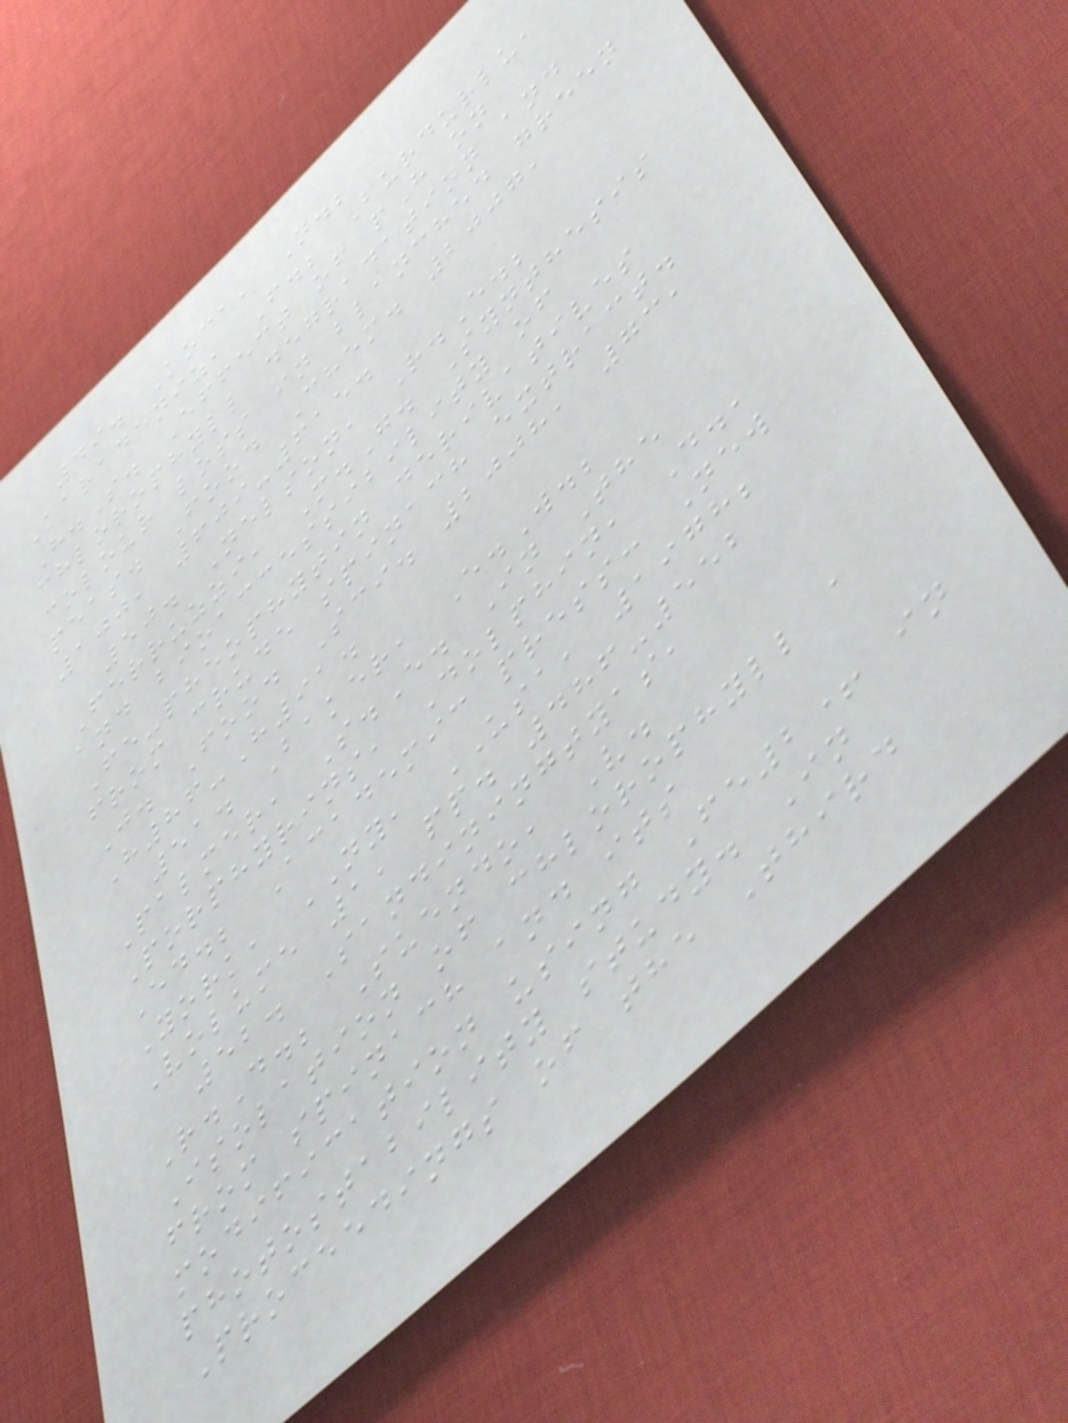49. Koca, N.;
Karadeniz, F.; Burdurlu,
H.S. Effect of pH on
chlorophyll degradation and
colour loss in blanched green
peas. Food Chem. 2007,
100, 609-615.
50. Nelson, R.E.;
Ferruzzi, M.G. Synthesis
and bioaccessibility of
Fe-pheophytin derivatives
from crude spinach extract.
J. Food Sci. 2008, 73,
H86-H91.
51. Baker, E.W.;
Palmer, S.E. In The
Porphyrins, Dolphin, D.,
Ed.; Academic press: New
York, NY, USA, 1978;
Volume 1, pp. 486-552
52. Sandiningtyas,
R.D.; Suendo, V.
Isolation of chlorophyll a
from spinach and its
modification using Fe2+ in
photostability study. In
Proceedings of the Third
